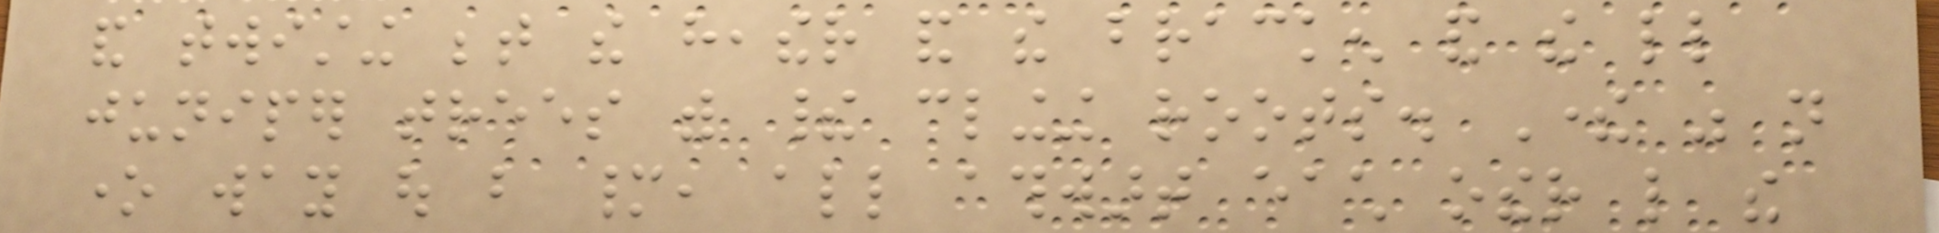and twisting between the heather and the bracken and the little
juniper trees with their clinging roots. There was not
one way out but many, all athwart each other like the
